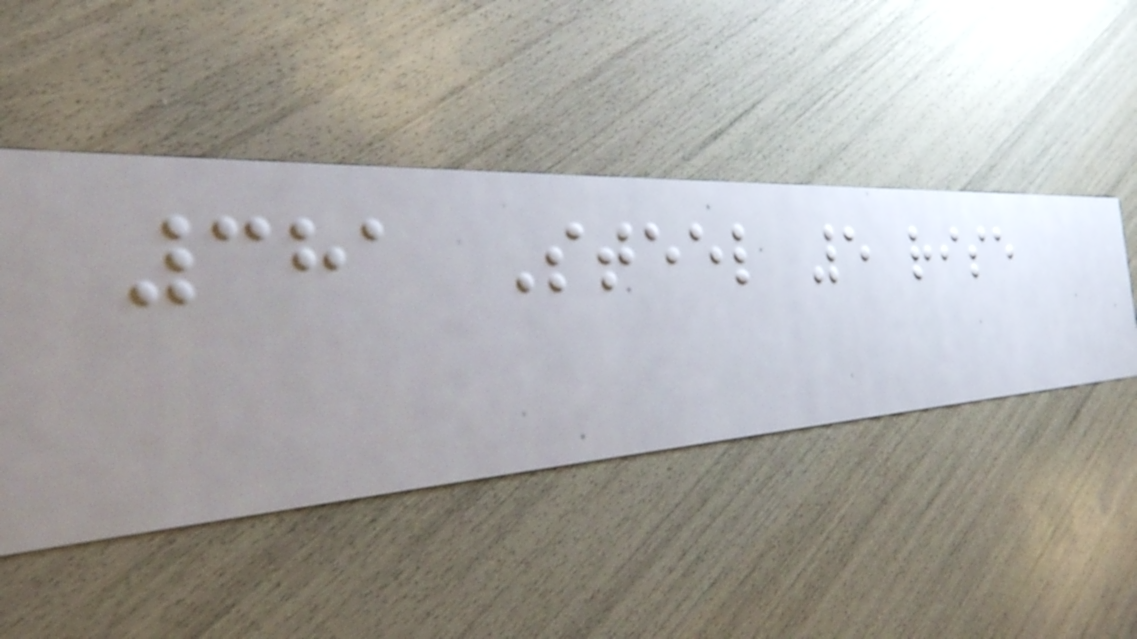381 Steel 5 rise
